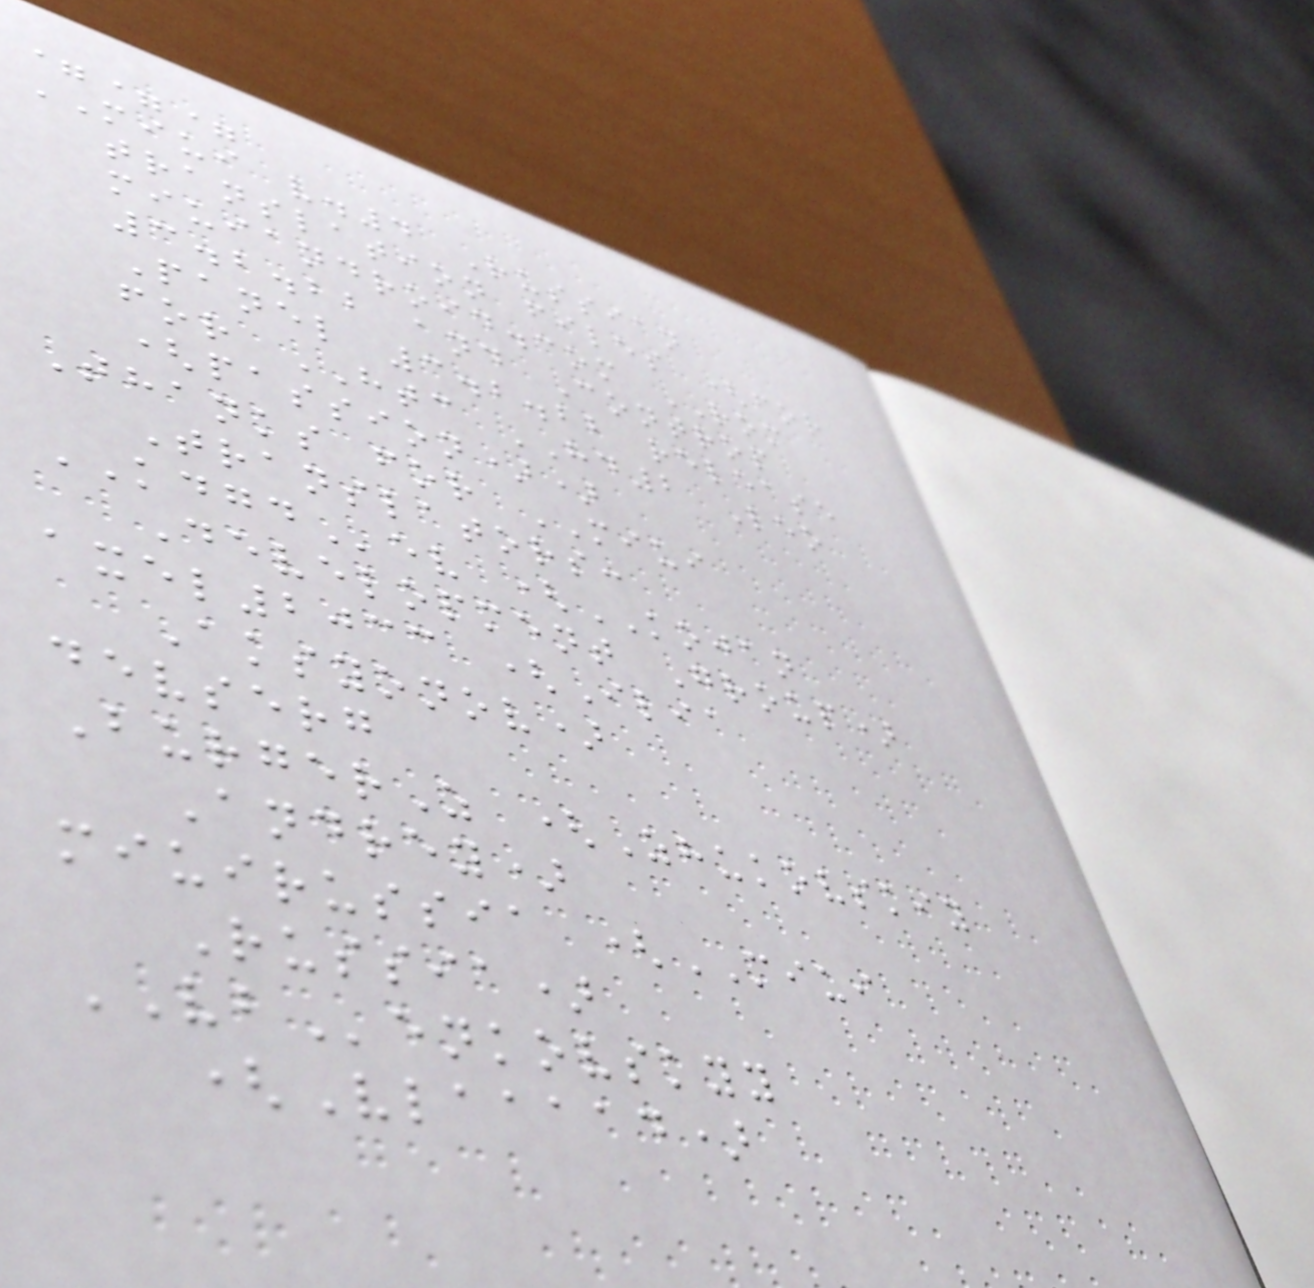===
MIUI v.4 Russian
translation files (for
miuiandroid.com ROM
3.2.22 and Controp
Panel 3.2.22 release
for HTC HD2 Leo
(passion))
Thanks for MIUI
Translators:
KDGDev (KOJAN
Development Group)
axel2033 (Ilia
Aksyonov)
devserg
BurgerZ (Zhukovskiy
Andrey)
miuirussia (MIUI
Russia)
VBenkovskyy
(Vlaaaad)
